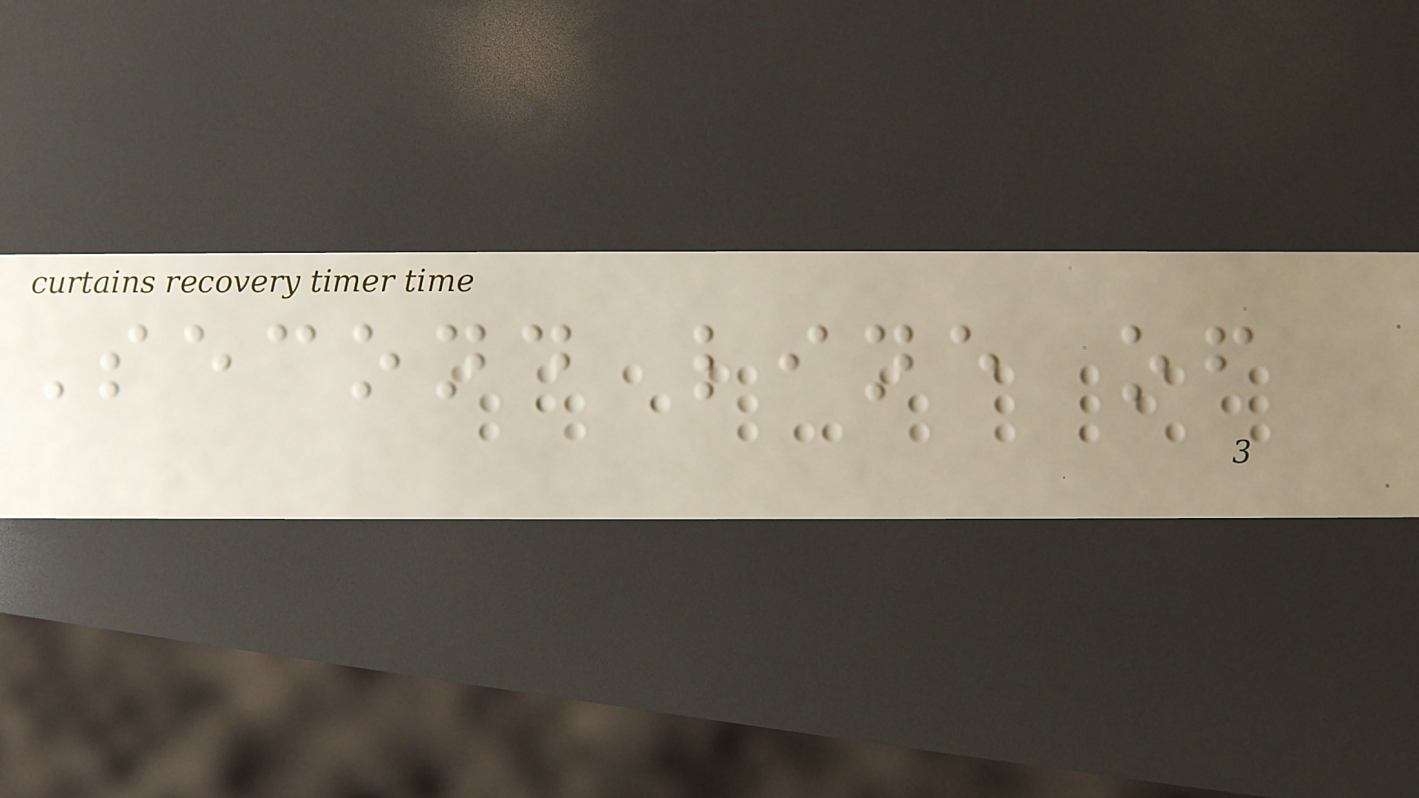Second line of
